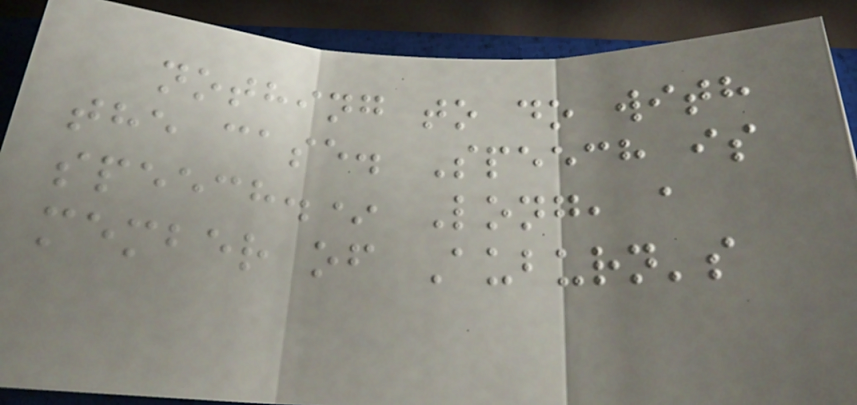nothing to do with
the case. Speech is
speech.* Long, a
member of Auburn's
